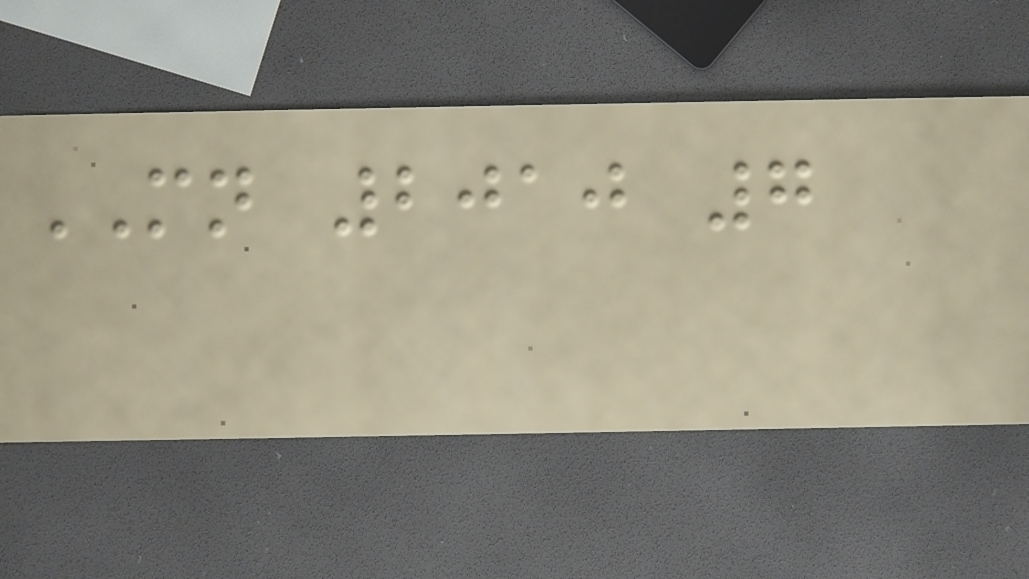MN 2010 7
